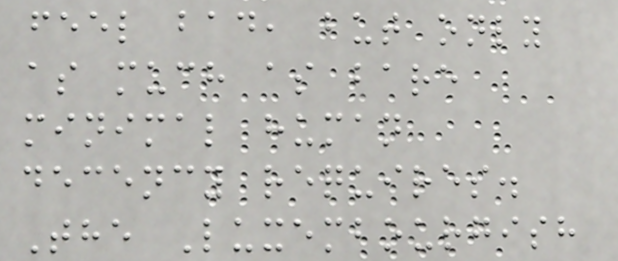feel bad, but only
as much as bare
minimal human
decency requires.
The Luxembourgish
